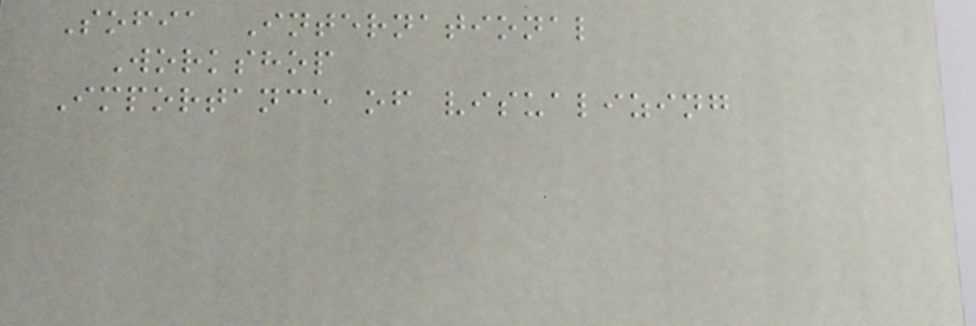Sofia International
Workshop
Importance of visualizing
